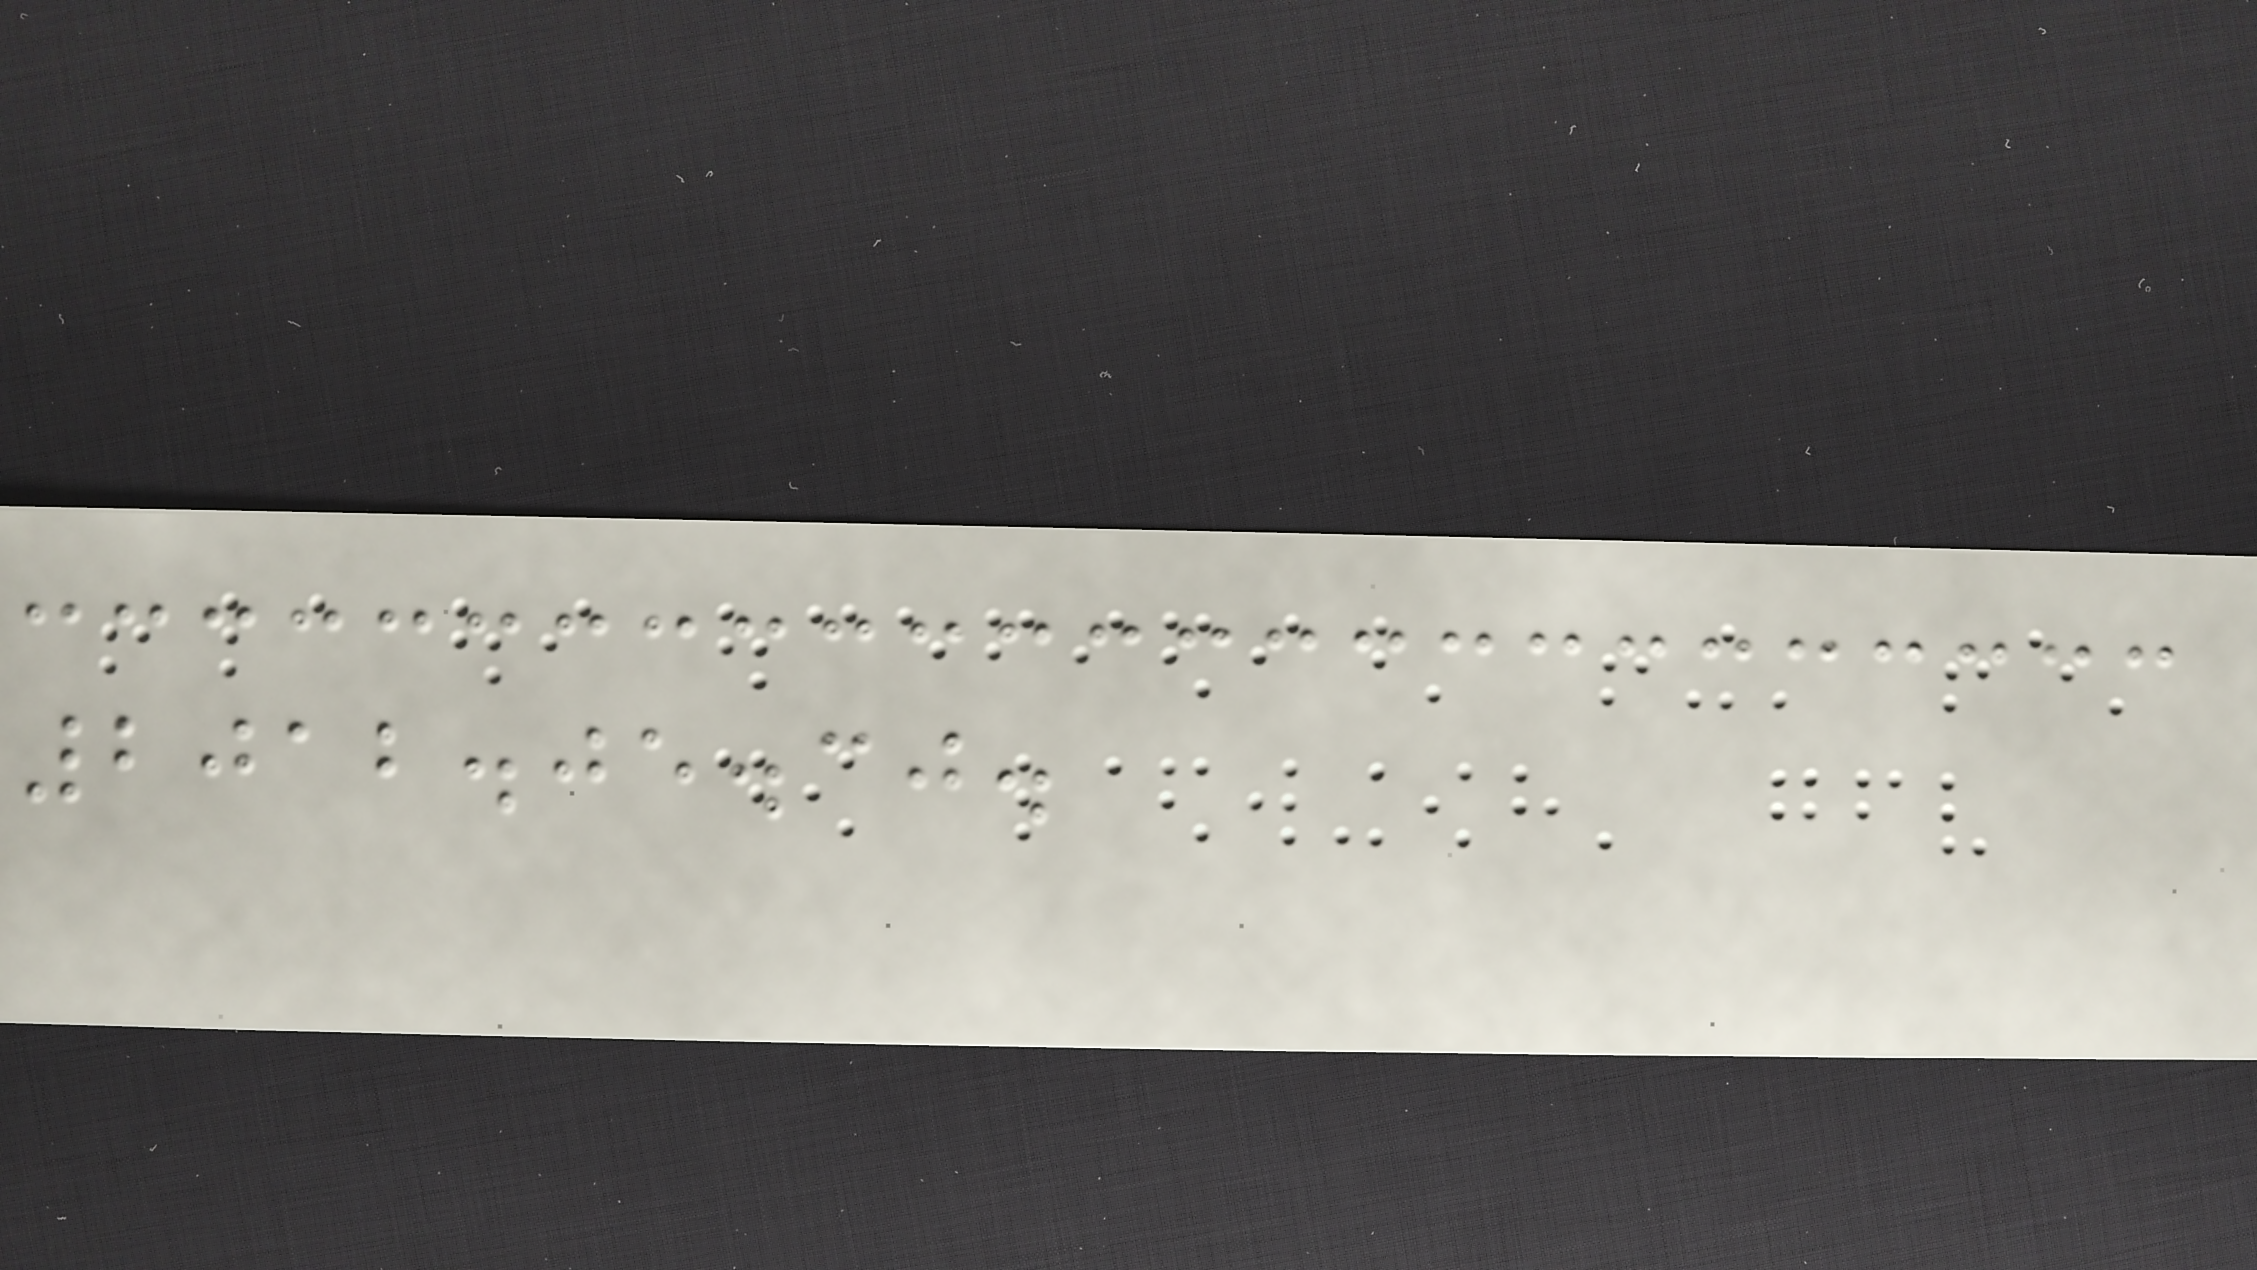2012.05.30.
